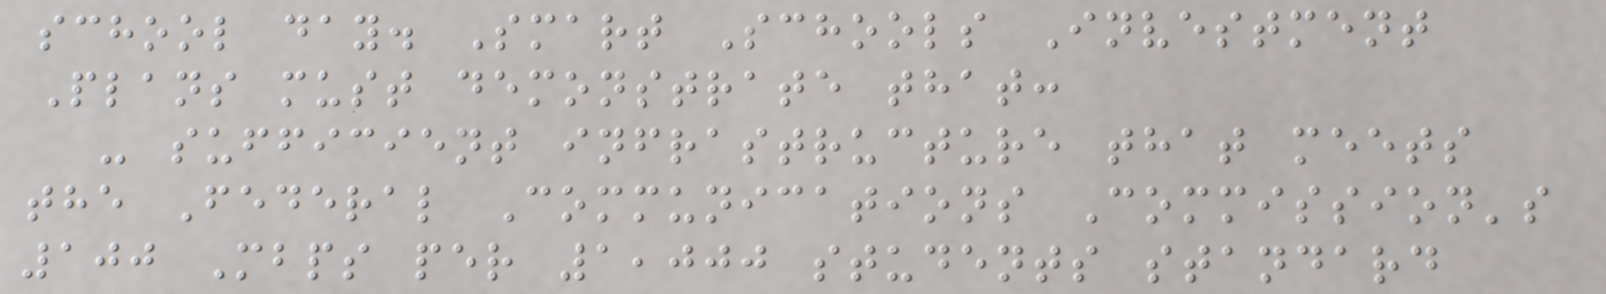school day. Smart Schools Investment
Plans must demonstrate that:
- sufficient infrastructure that meets
the Federal Communications Commission's
100 Mbps per 1,000 students standard
